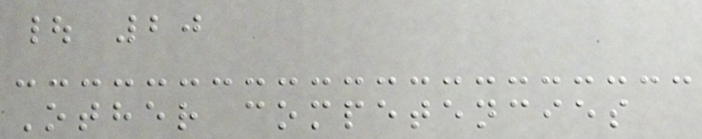| 20
Other competencies
